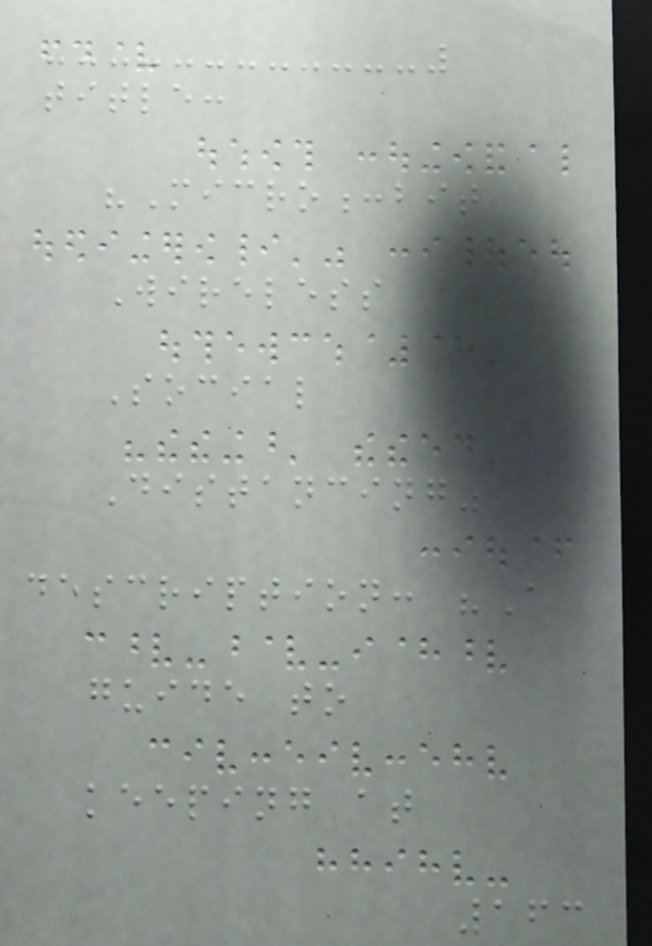title:
"Micro:bit
Wireless
Social
Distancing"
description: "A
guide to
keeping at
163
